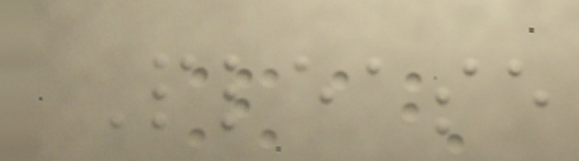Please
